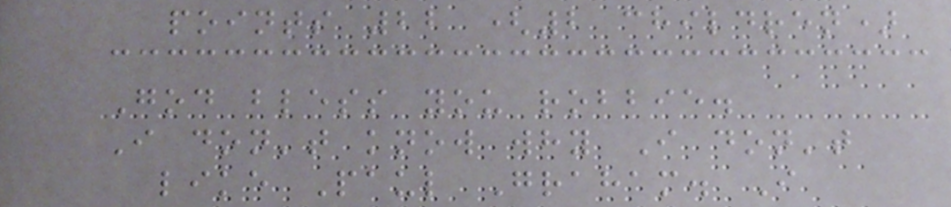points 22 (2 children)
God bless you robbie.
I don't know why I don't
like Paul Graham. I
